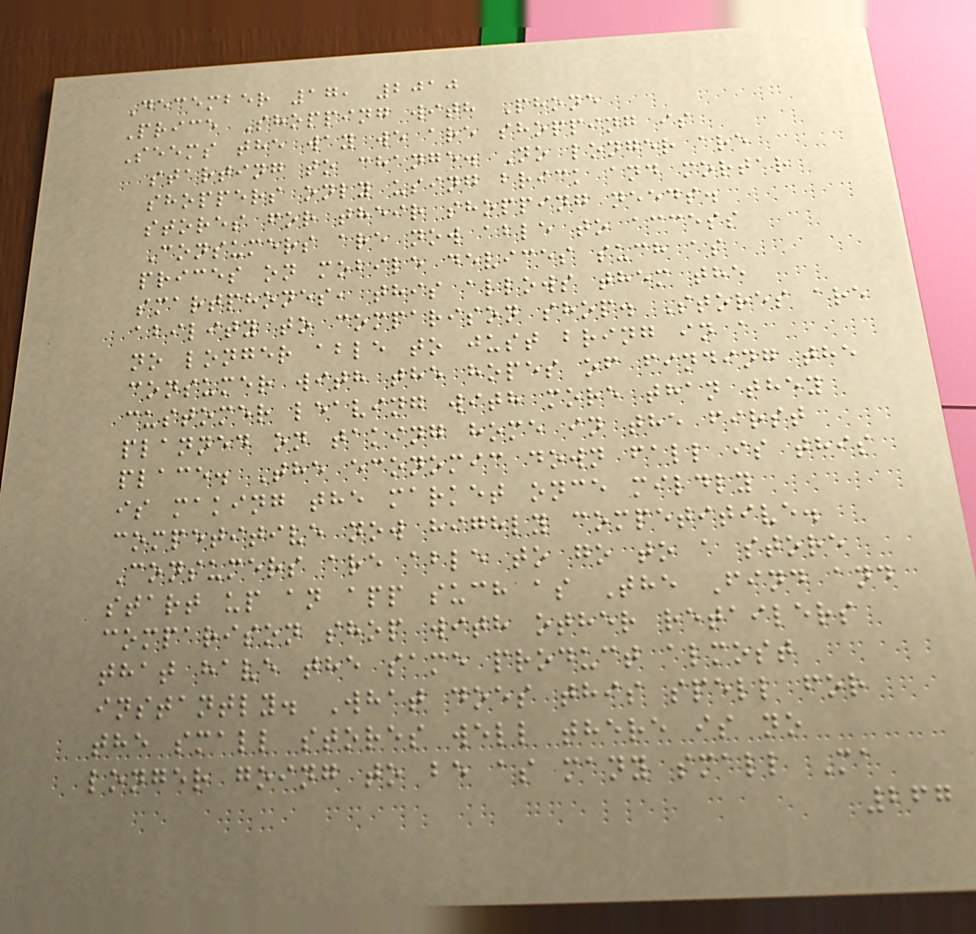December 17, 2010
Price Shopping with Phone
Seems the way we are shopping is
starting to change. No longer are
shoppers only using brick and mortar
stores for their shopping needs.
Consumers are now able to access
prices on mobile devices such as
smartphones, this allows them the
ability to comparison shop. Stores are
no longer able to just bring in a
consumer with the hopes of finding the
customer leaving with more than they
planned on taking home in the first
place. The economic down fall is this
is making the market once mildly
competitive now highly competitive.
Consumers are able to go to a store
start up an app such as The Find and
comparison shop with other retailers
that have the same product almost
instantly. What does this spell for
the small stores well there is no
longer going to be as many small Ma
267
